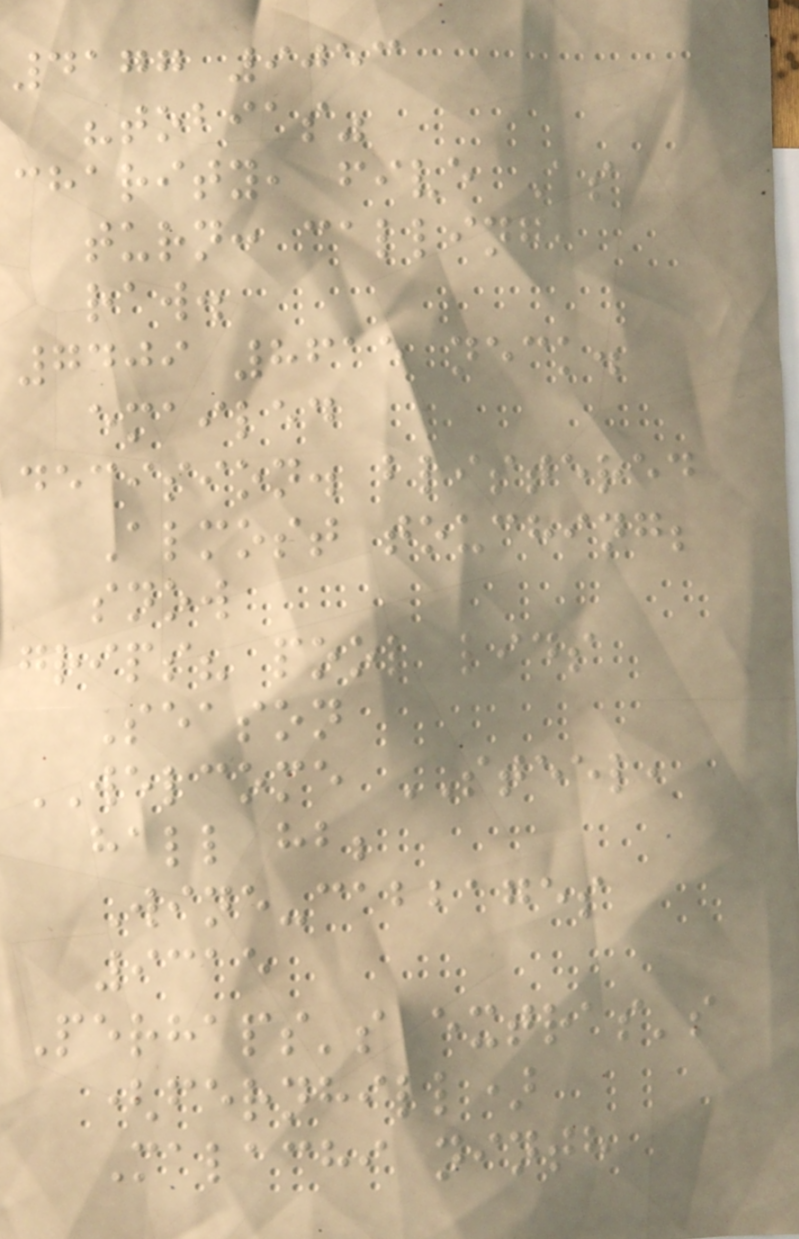4177 9053
"tobias"
charity, five As
turn: calling,
raw.
7409 8615 neck.
emailed
decision. blistered
Almost touching;
snow
grips? pool lids
Season
WELCOME STEEL,
hall hb;
Wine-cabbages
9315
Perhaps's extras's
(fernhill)
Malachi ninth
